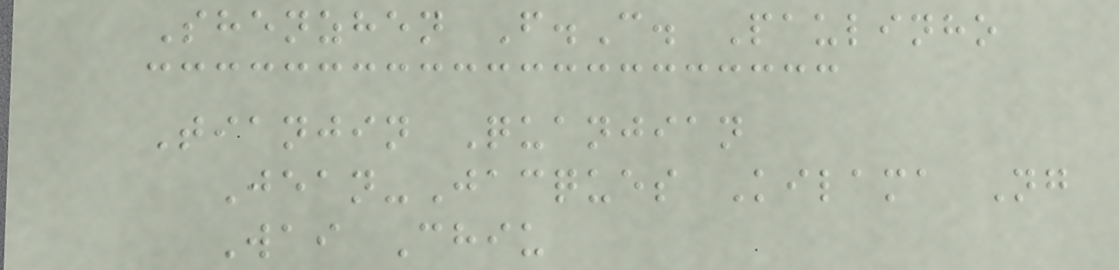Shenzhen F.C. Paulinho
Tianjin Quanjian
Jean-Jacques Kilama Ng
Wai Chiu
